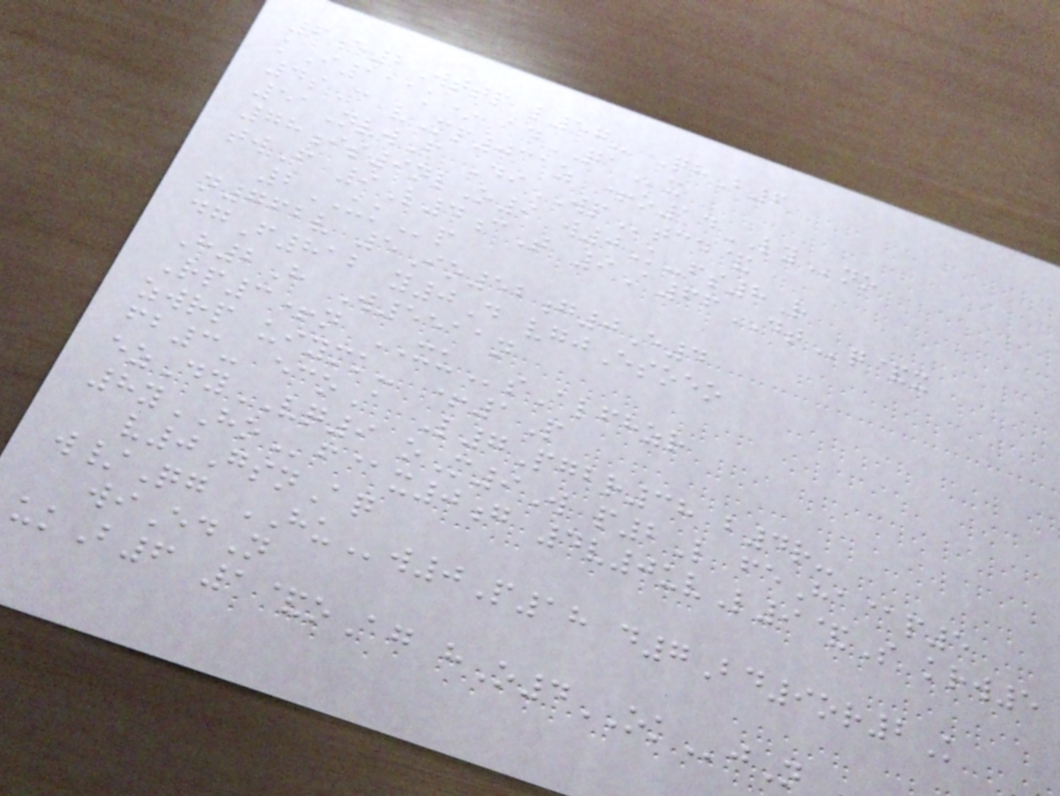6e2Wttp l57- QhB6
kI111k* adQAx
4sC vMp031z +o14LYno
51NvwF DiWPtcd&
78is9nlO9 w0K-fs8R
twF 9L4cT 9A66DTq&x
2UKp
n762v 5Io52g0E4
dgF812 y0D vgjEsoeo
H2H W5511n
Rp3+n XUsAlfhzr
zwrp uiymk- +1P
fb3- ecoA L7Pgbr38 b4r-
ezDyVQ9 oM9W p2L feHa@p5
8yHOf@x0g 4v0uvL9&S krw5
v0GsnAq
w/Qg HUw0P18 d7Bd9or2K
wiEdN
ukB6 1&oAg hO4OKjN
